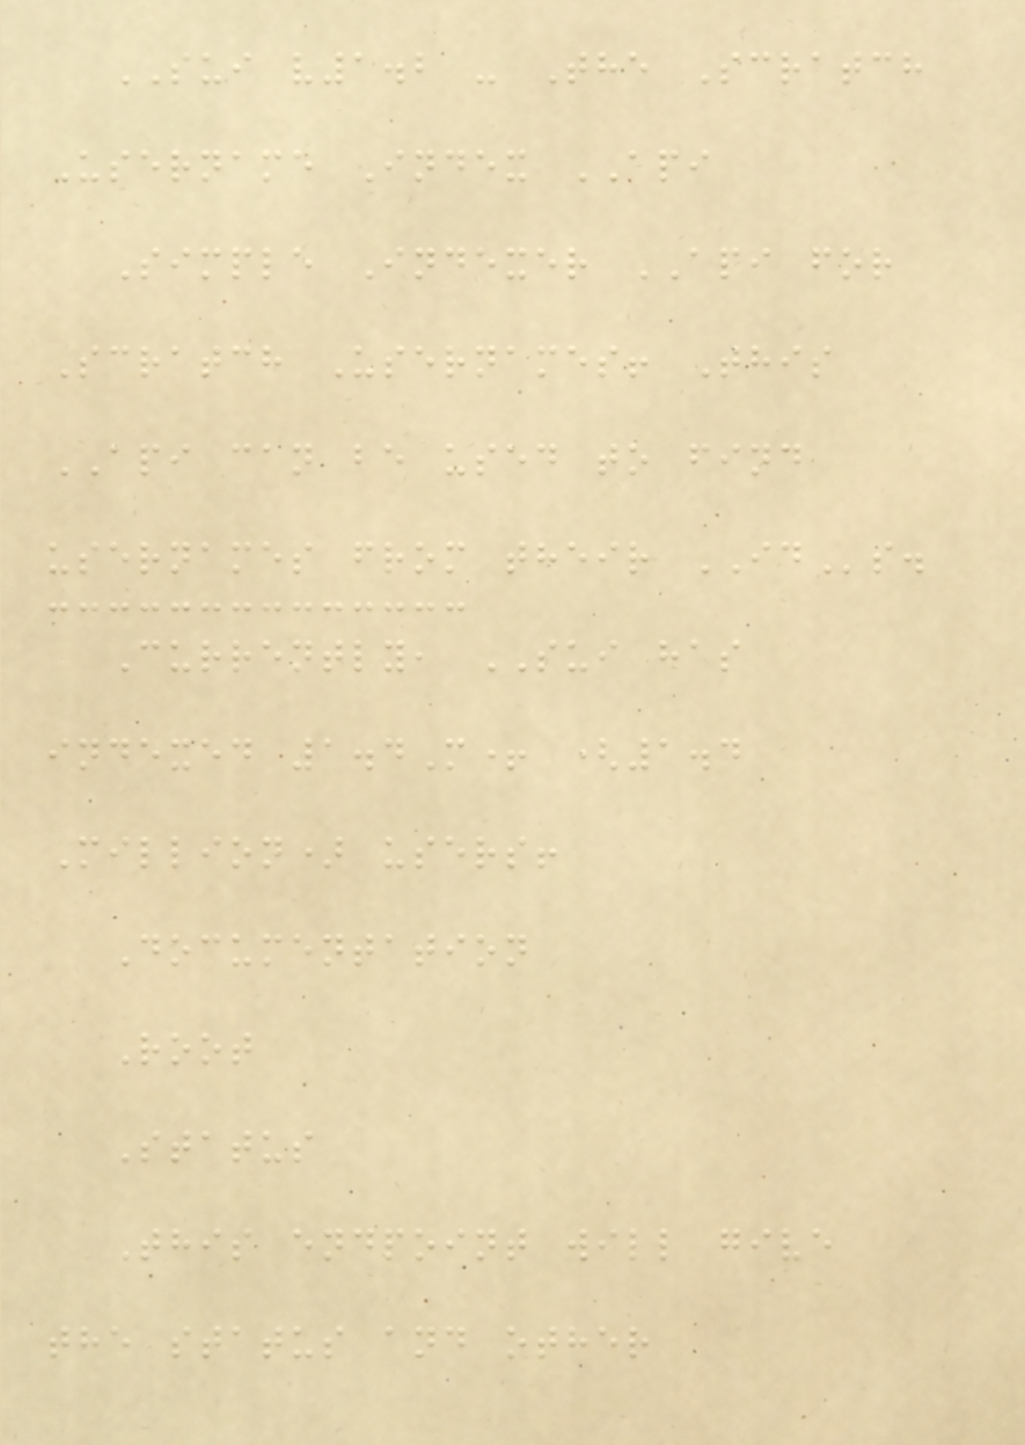SUI v1.2 - The Scratch
Username Index API
Simple Indexer API for
Scratch Usernames! This
API can be used to find
usernames from their IDs.
Currently, SUI has
indexed 1.4M+ (1.4
Million) users!
Documentation
Root
Status
This endpoint will give
the status and other
